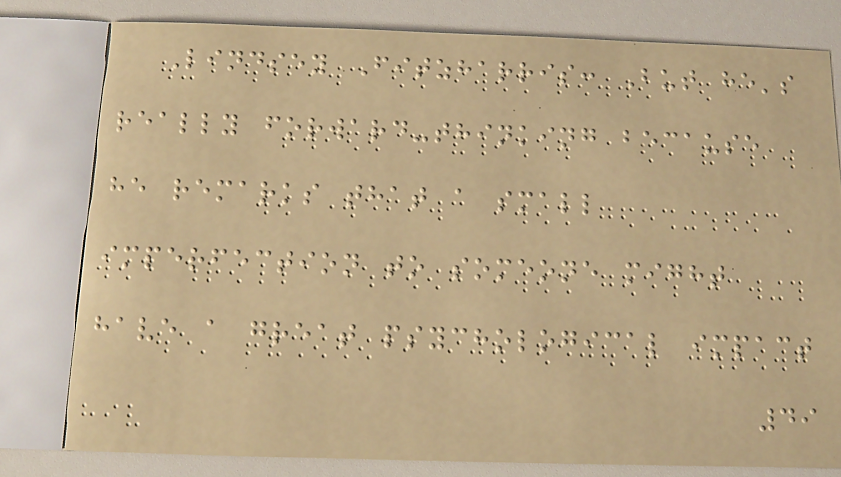Lindsey Fitzharris: But he's
really forward-thinking because
he remarks that a small
imperfection to someone might
have a great psychological impact
49
